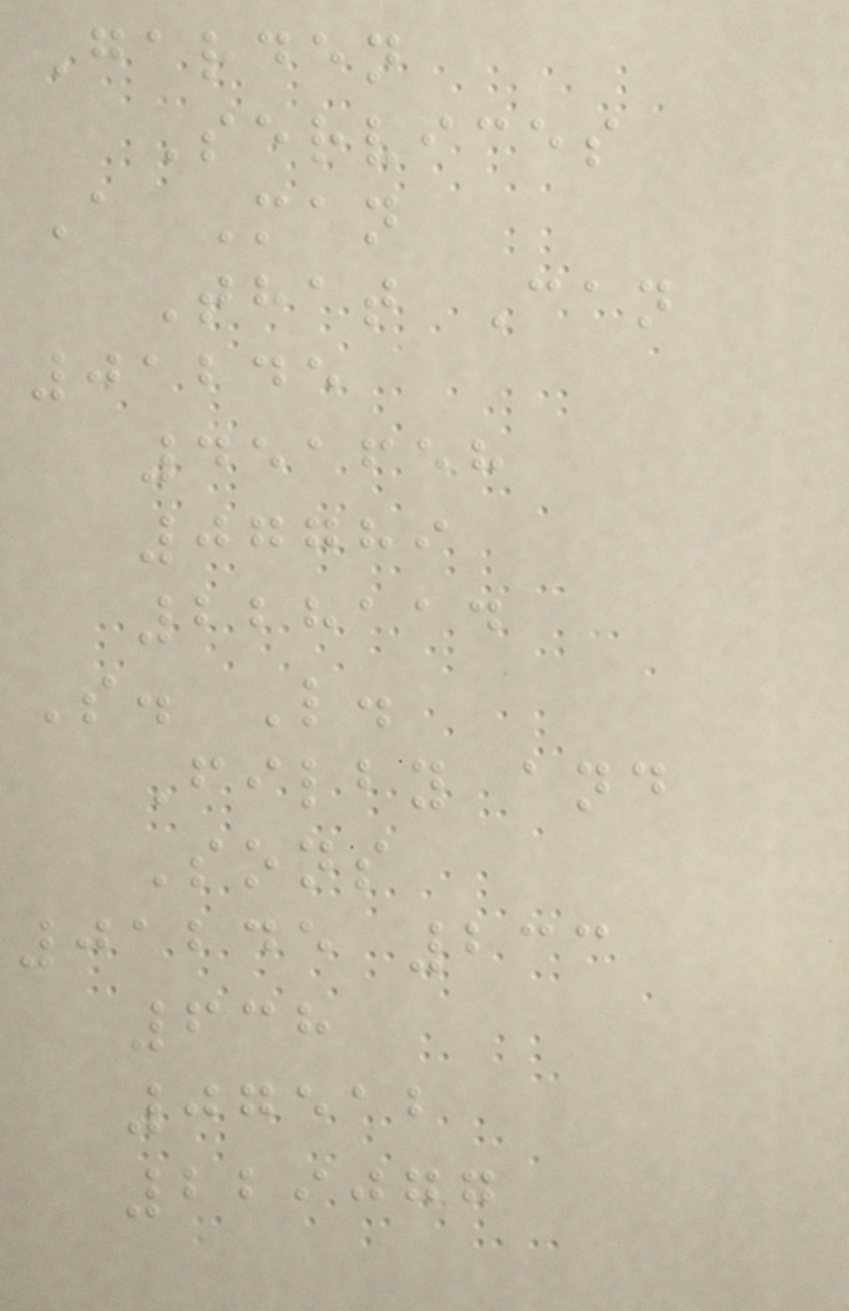Garden
Services
A Man
That Can
01245
451658
07789
228114
S. L.
Filby and
Sons
01245 233
638
07512
229077
